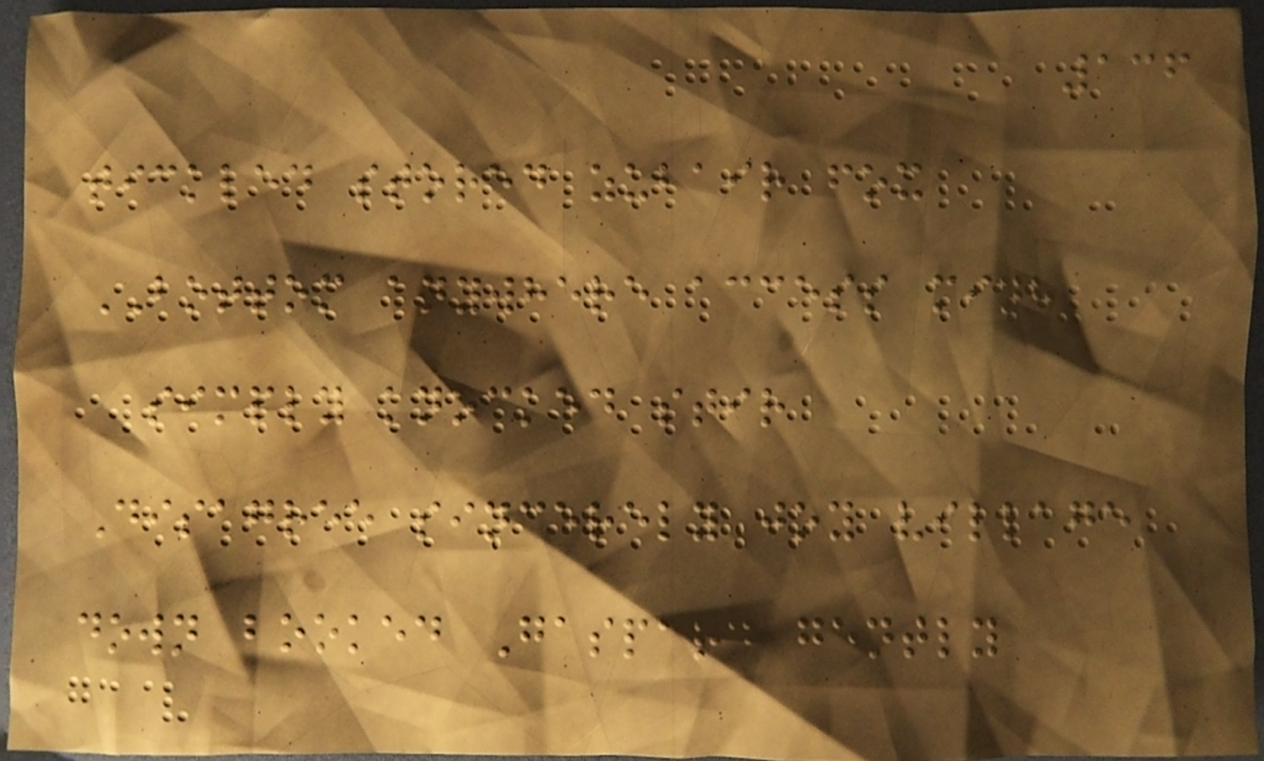136
tickled stored zubair fox
BOTTOM anywhere access minh
simply knocked stir
Disagree sincerely joy village
down booked Gaspard gently
